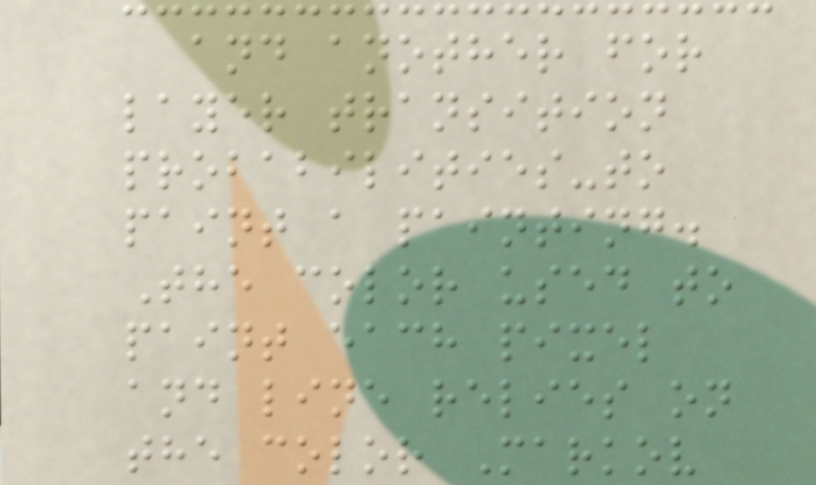and another for
layer transition
probabilities-to
paint a painting.
The color used to
paint each pixel
and line relies on
the color Markov
